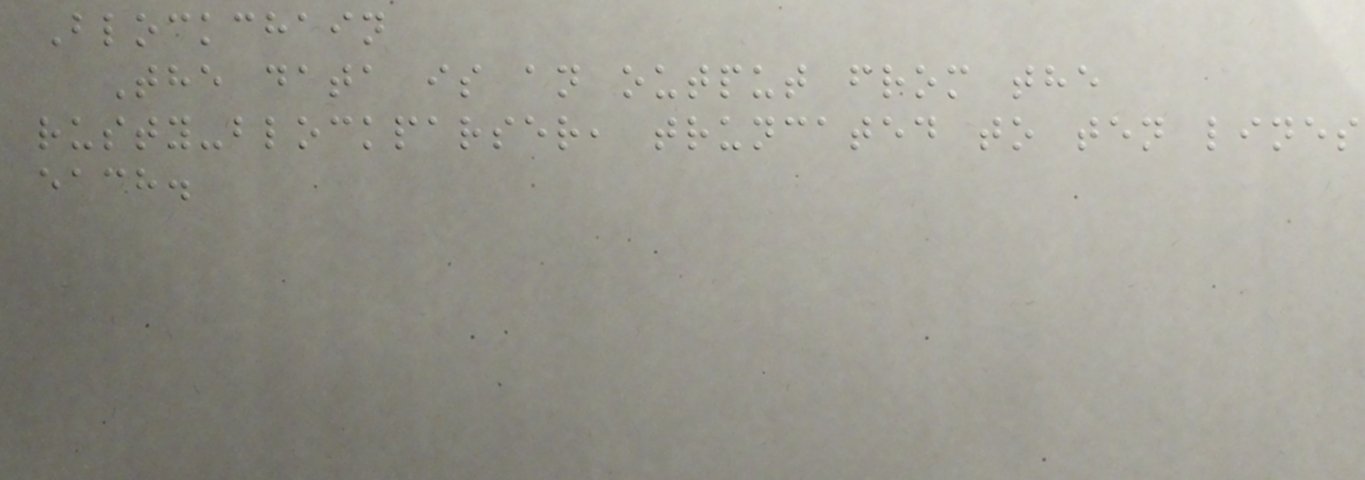Blockchain
The data is an output from the
rusty-blockparser, truncated to ten lines
each.
